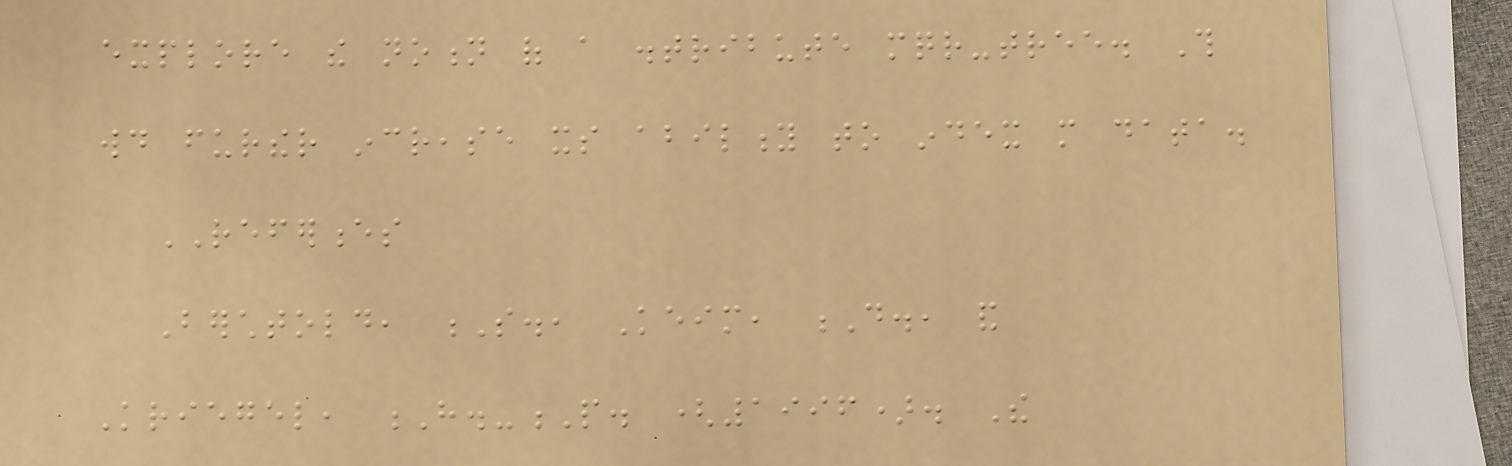explore the notion of a distribute mqr-tree. This
would further increase its ability to index more data.
REFERENCES
Berchtold, S., Keim, D., and
Kriegel, H.-P. (1996). The
